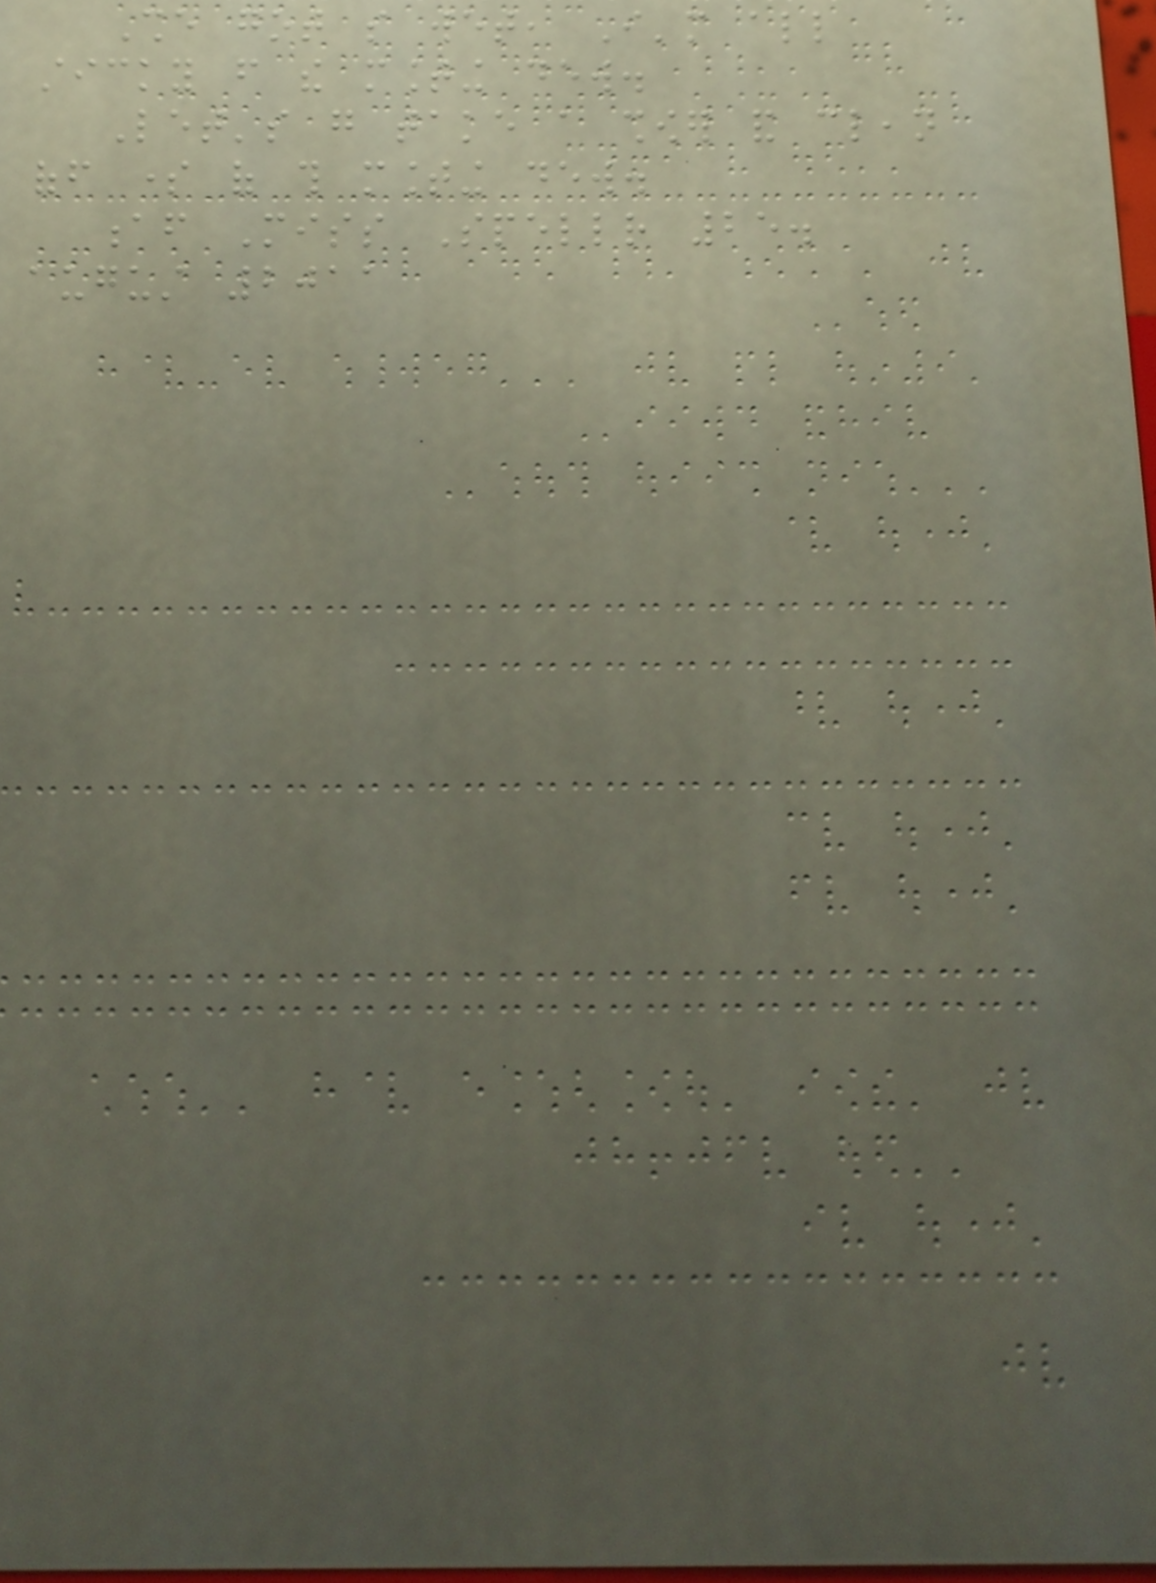She got so wet, I'm all
sticky from the mounting dew.
Let's go take a shower and clean
off some of this mounting dew.
af Miss Spellr 25.
august 2011
